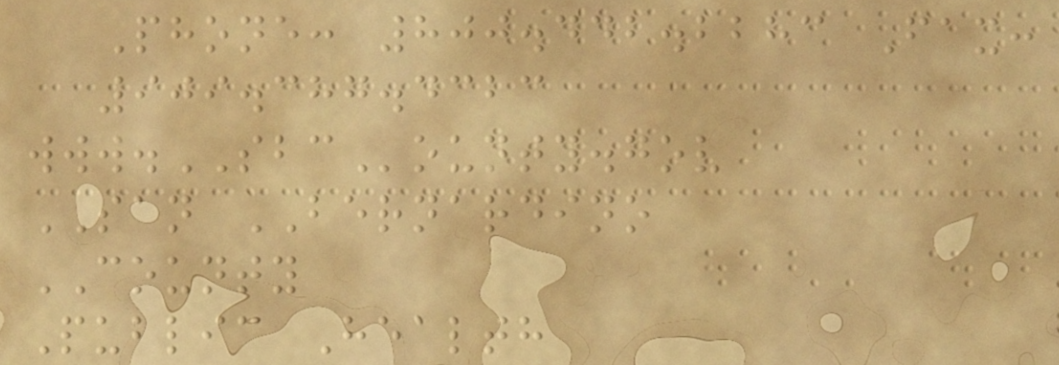Phone: 800.442.2283 Fax:
909.387.4323
www.SBCounty.gov
SAN BERNARDINO
COUNTY
Public Health
